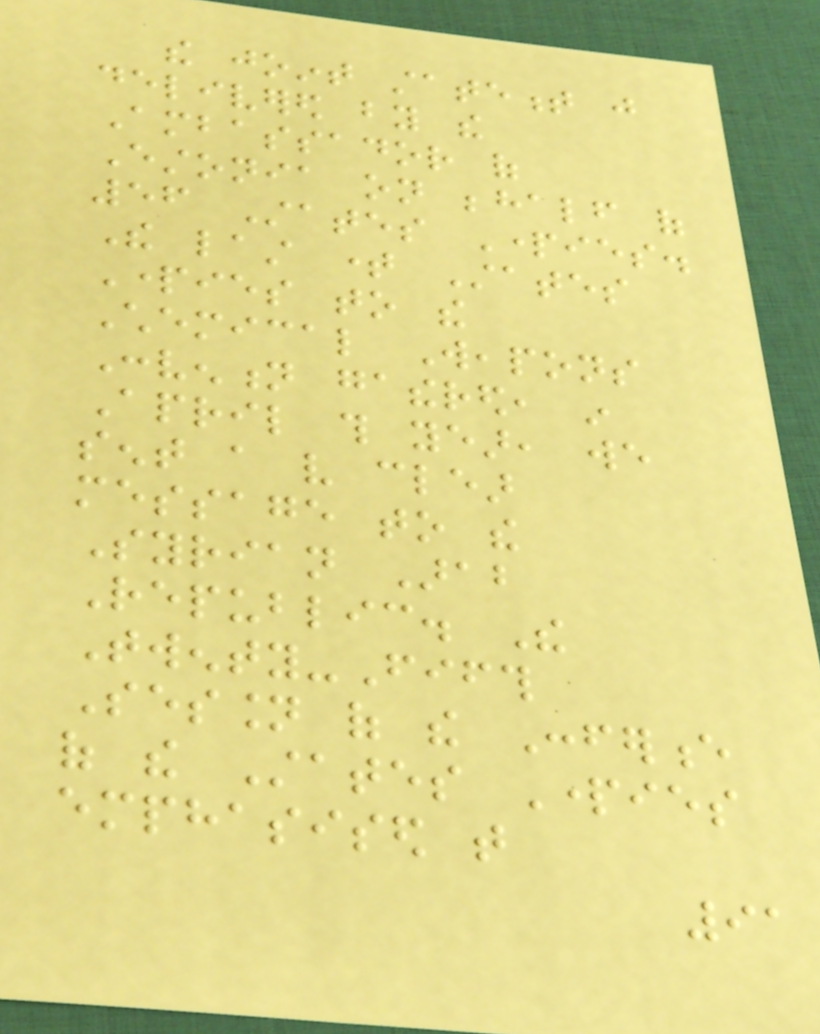the joint statement just
delivered by the
Ambassador of
Estonia on behalf of
56 States Parties.
The last time States
Parties to the
Chemical Weapons
Convention gathered, in
April this year, we
sent a very clear
message to the
Syrian Arab
Republic. The
Twenty-Fifth
Session of the Conference
of the States Parties
emphasised that
91
